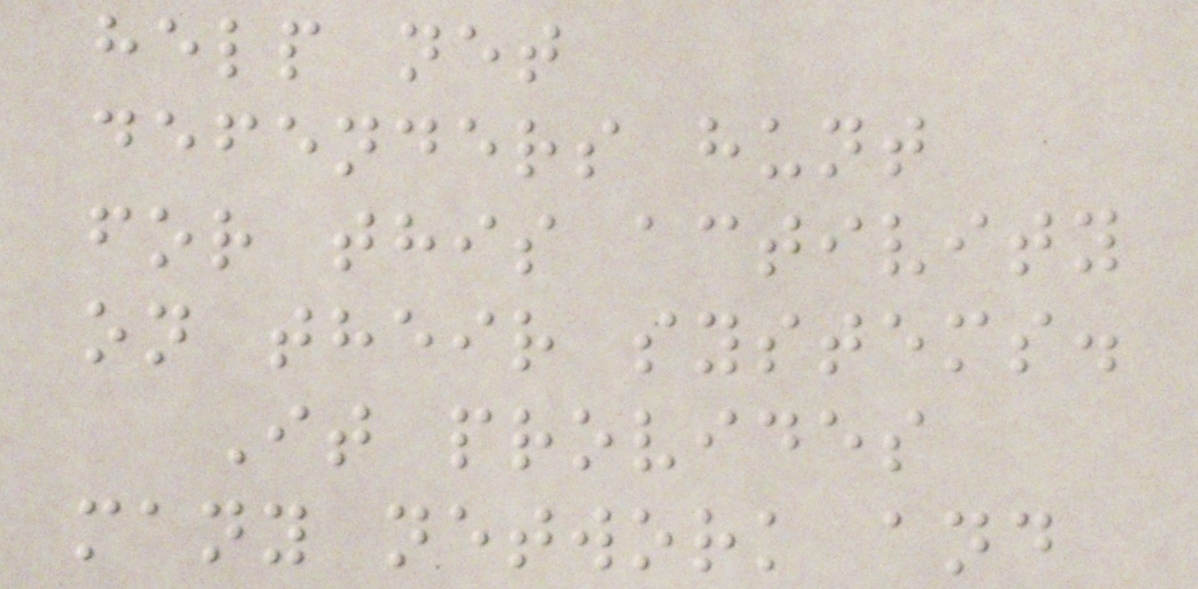help net
defenders hunt
for this activity
on their systems.
It provides
many network and
